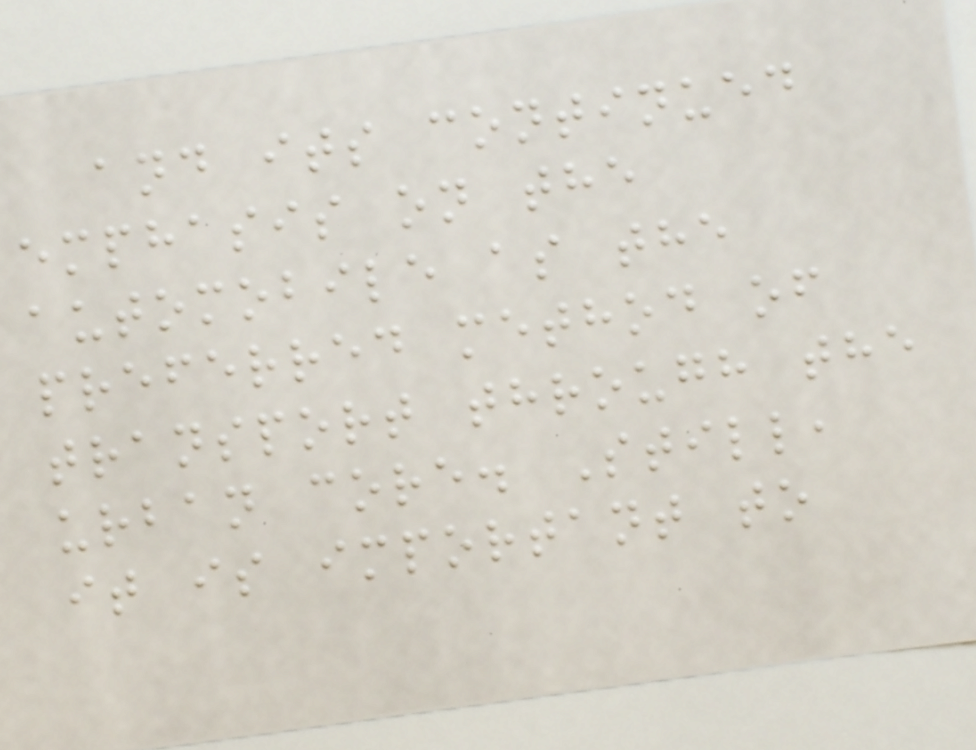and its continued
emphasis on the
automobile as the
preferred method of
transport through the
urban core. Still,
it is important to
